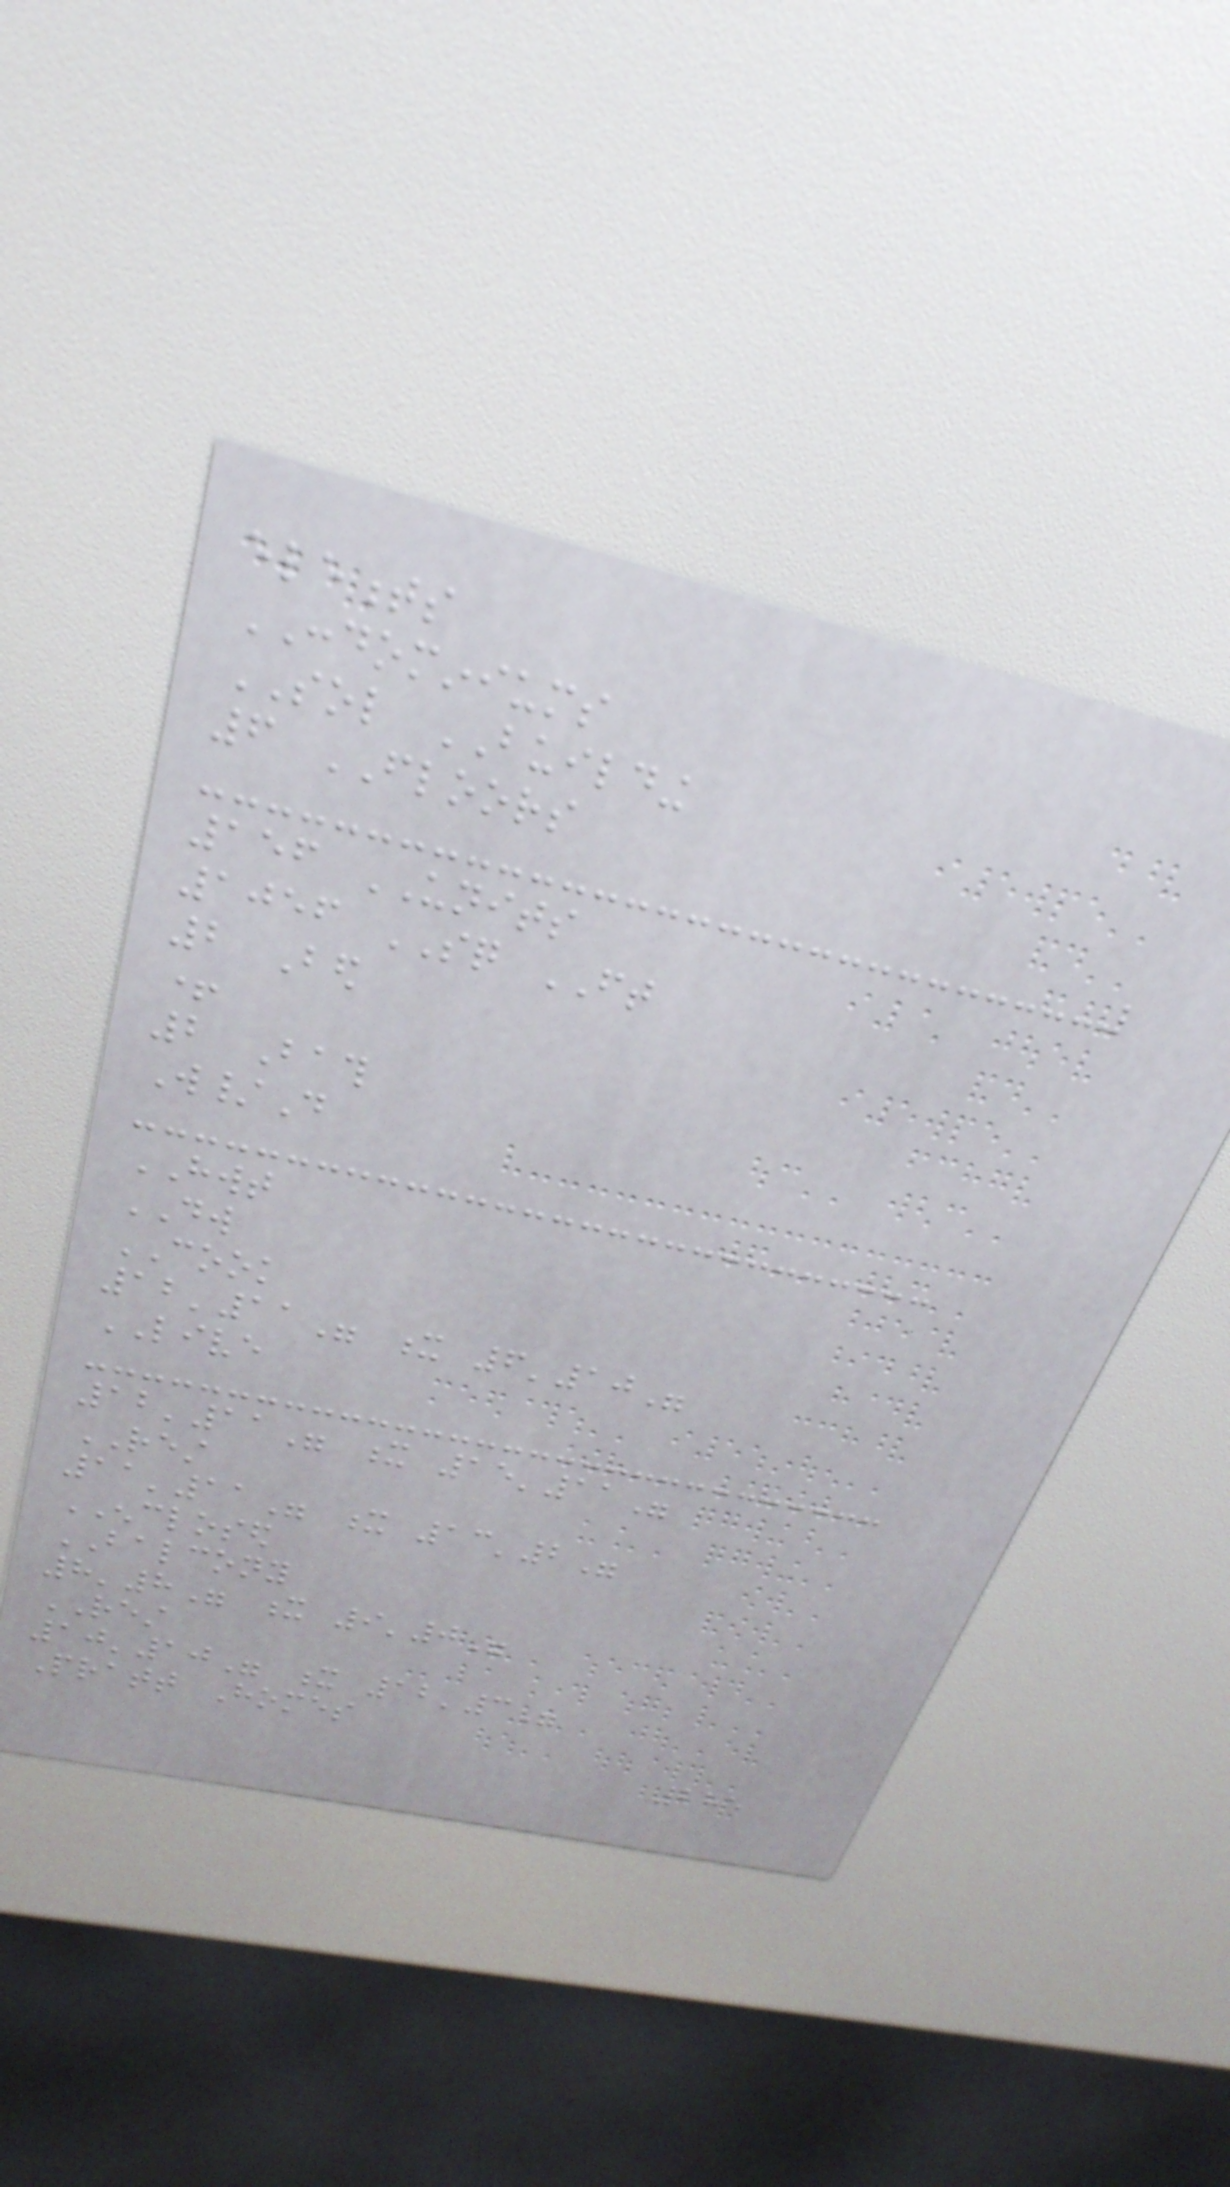elements
CONDOMINIUMS
SOL BUILDING
6 FLOORS
156 UNITS
1056 SQ FT
2 Bed
+
2 Bath
W/D
HWT
DW
COOK
12'11" x 6'10"
LIVE
12'11" x 15'11"
REST
11'11" x 13'2"
ENCLOSED
BALCONY
8'8" x 9'0"
REST
10'10" x 12'3"
Pratt Homes
285
